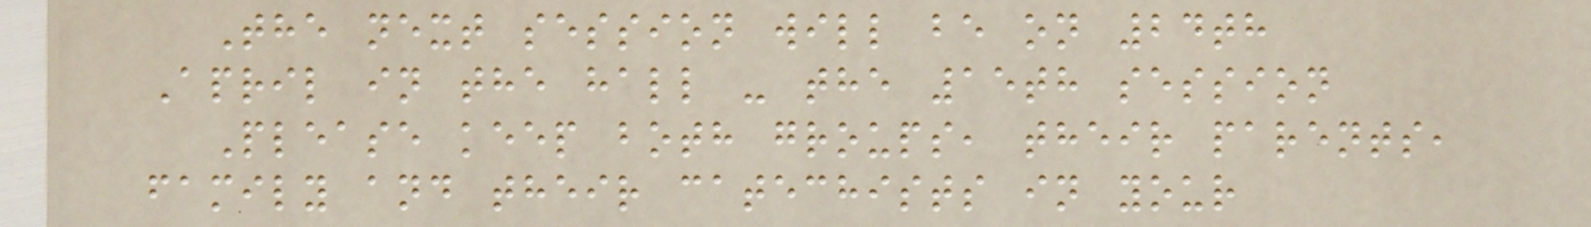The next session will be on 24th
April in the hall - the 15th session
Please keep both groups, their parents,
family and their catechists in your
